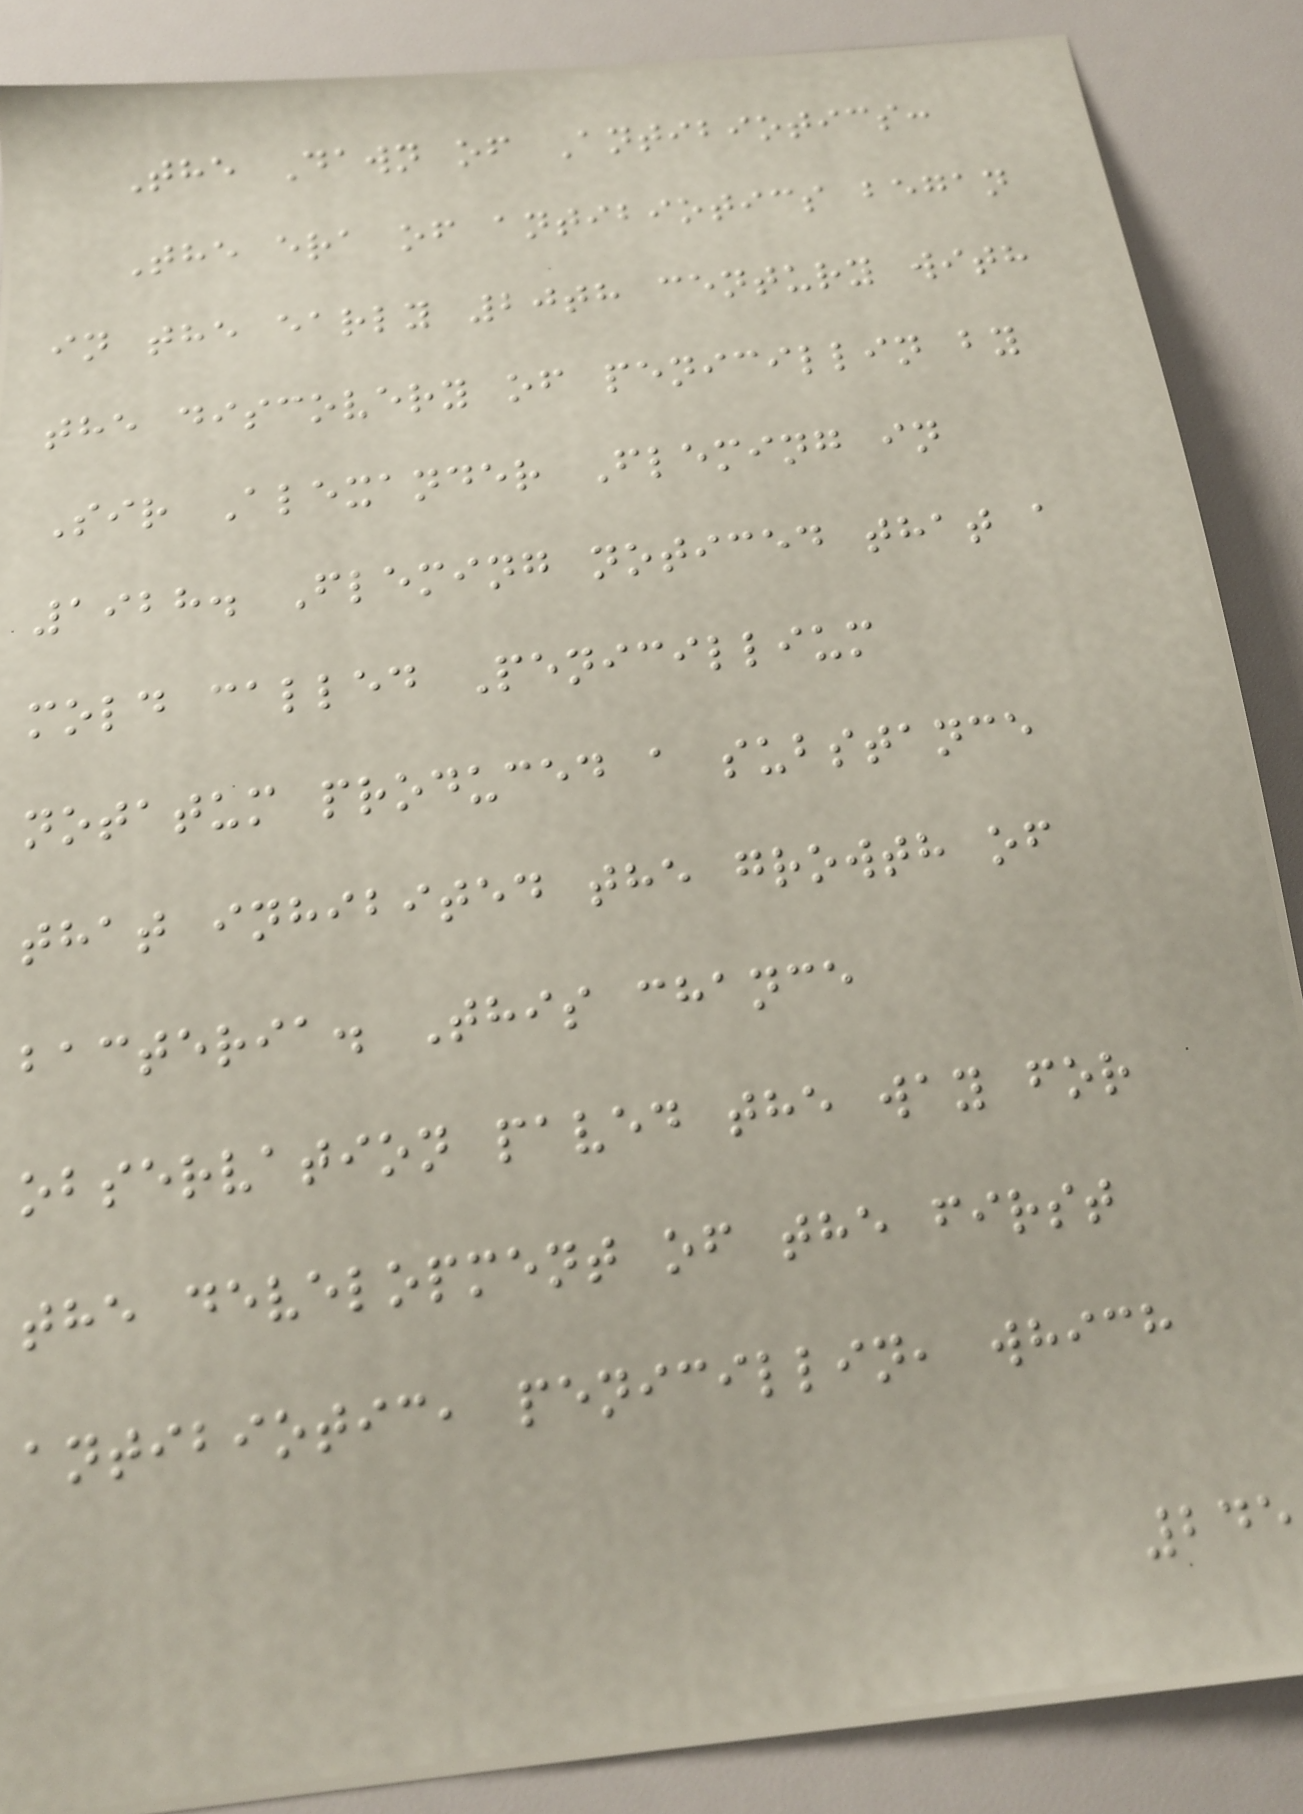The Dawn of Antibiotics:
The era of antibiotics began
in the early 20th century with
the discovery of penicillin by
Sir Alexander Fleming in
1928. Fleming noticed that a
mold called Penicillium
notatum produced a substance
that inhibited the growth of
bacteria. This chance
observation paved the way for
the development of the first
antibiotic, penicillin, which
245
